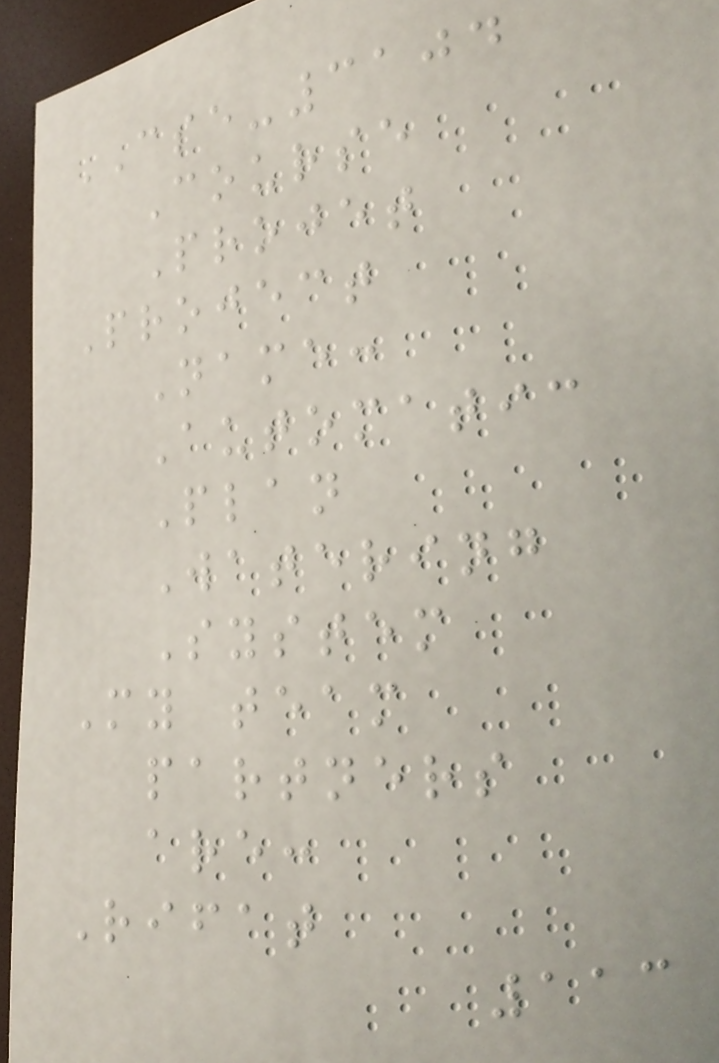CSE-3104
Course
Projet
Project
Name:
Automatic
Plan
Watering
System
My team
partners
are:
Rifat
113
